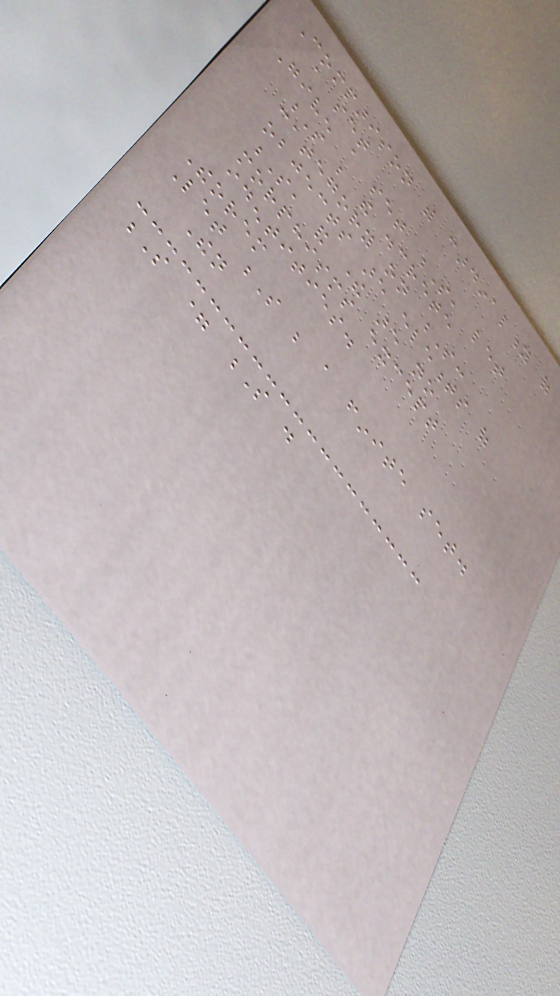Comparison with cardinality of
a set
Given a set S, let
S be the discrete
category on S:
objects are elements of
S, and there are no
morphisms except
identities.
Theorem
Let S be a finite set.
Then
S = S .
